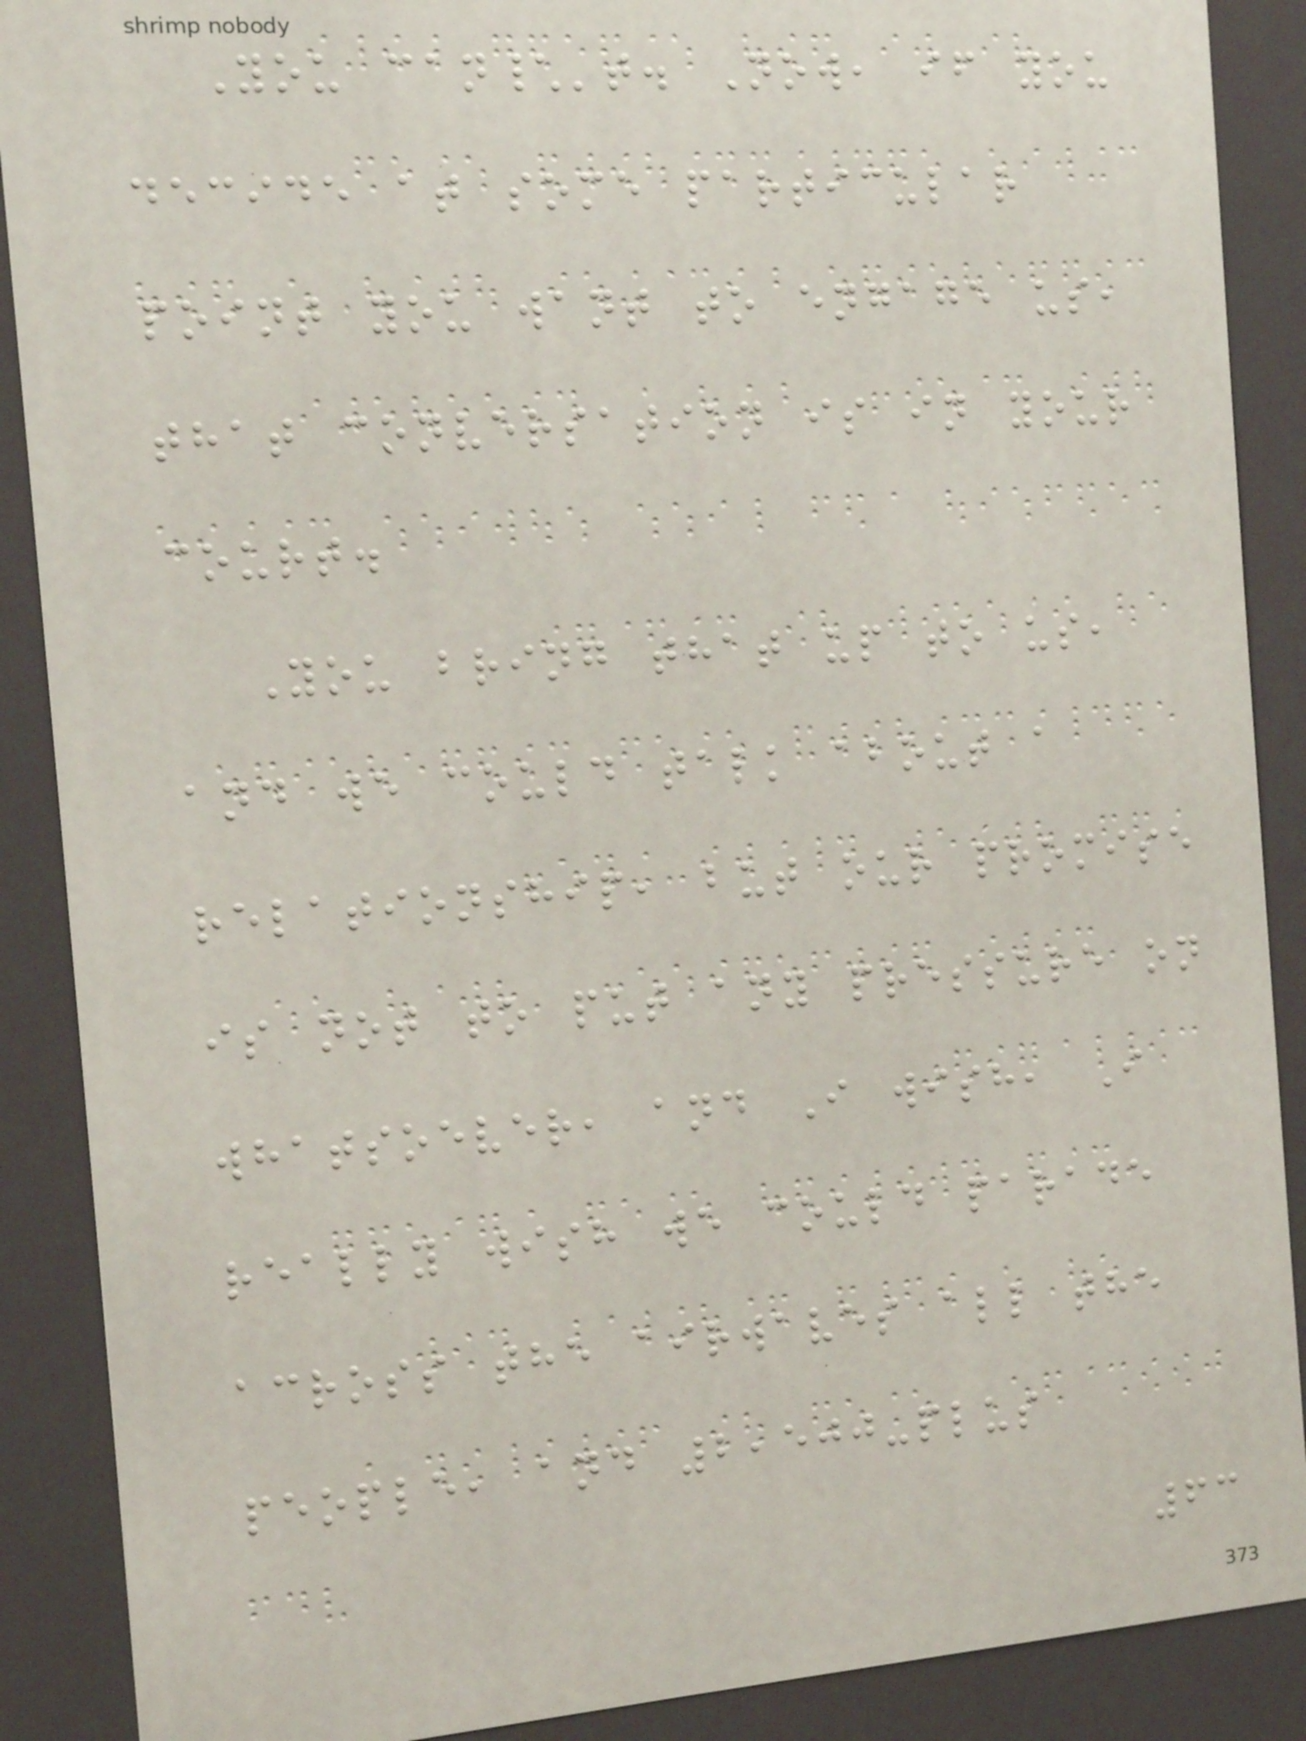You can\'t. Now, if you
decide at some particular
point you want to engage us,
that conversation is in your
court.
You bring that up to us,
and we could talk about a
relationship, but our promise
is not to put any pressure on
whatsoever, and I wish, I
really wish we could parade
across the airwaves all the
people, and 2,500-plus
63
